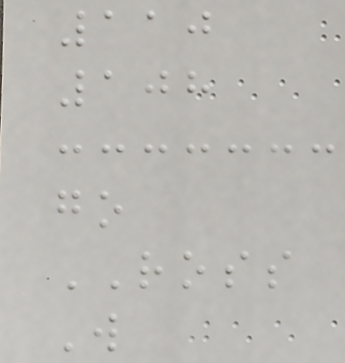110
108
go
ROSS
W
